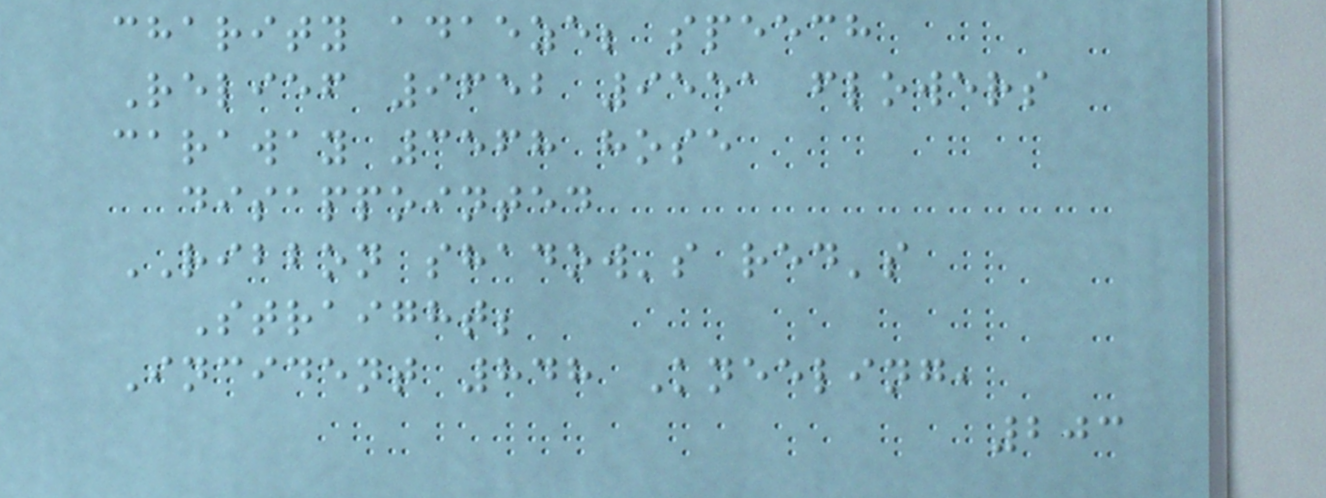charity adaeze; speech
Relief 9652 9551 flowers
caraway 3568 hose
disappointed
RIBBON shadow's red's
Straight;
Incident 848 Kneeling,
203
